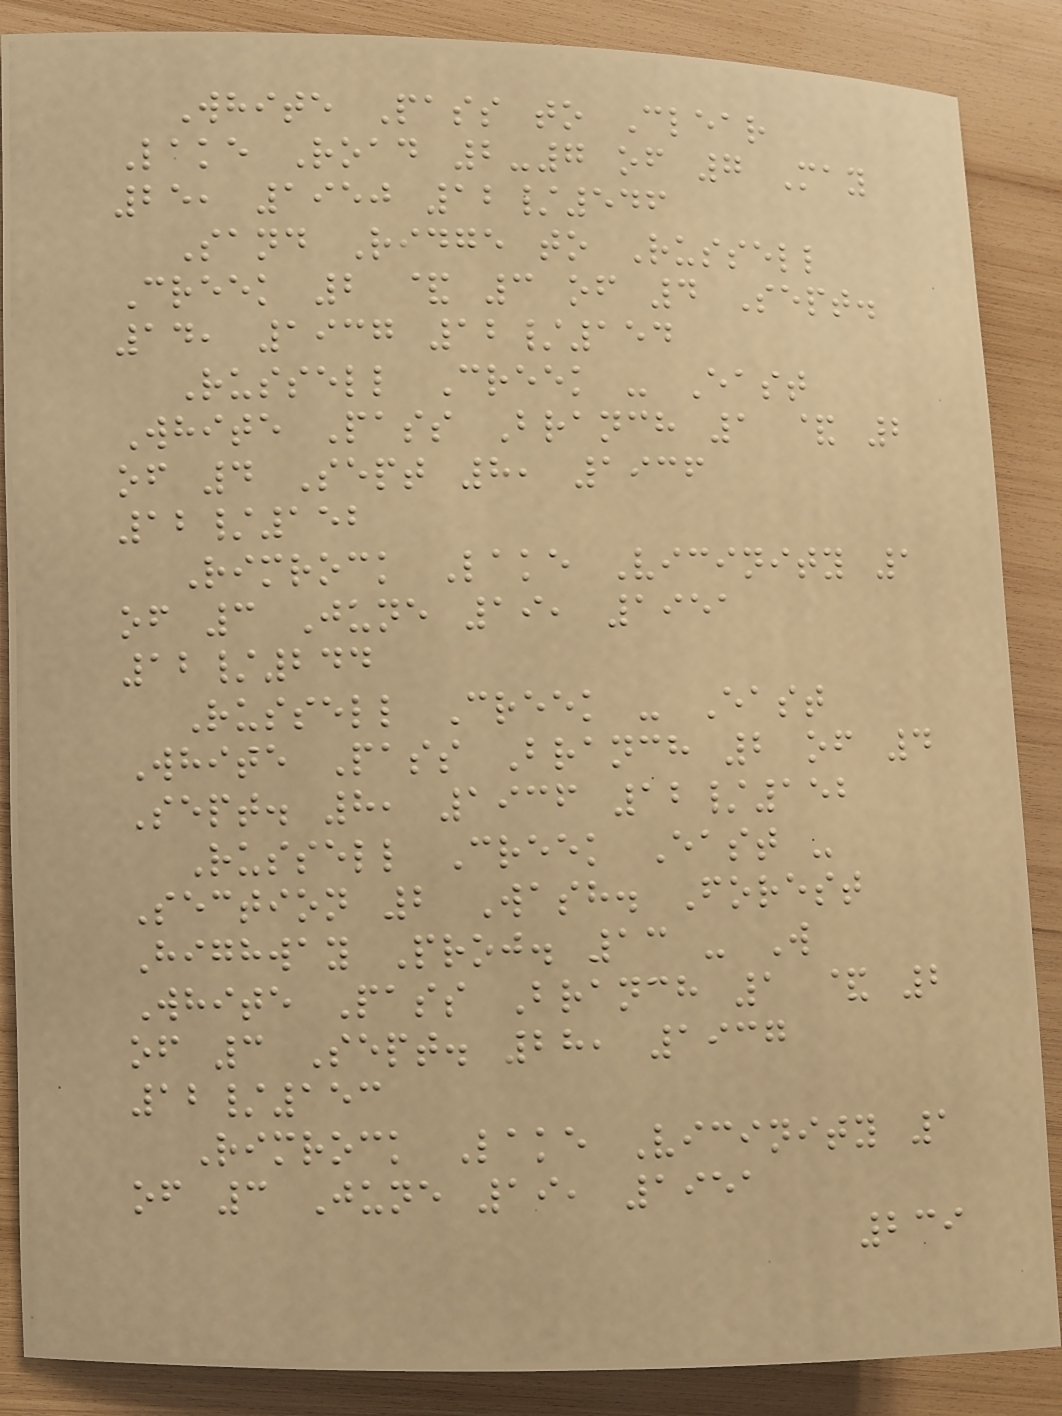White Pass to Clear
Lake Road 2-7 of 7 May
25, 1950 12/546
Sand Ridge to Russell
Creek 2 & 3 of 4 Sept.
14, 1937 12/154
Russell Creek - East
White Pass Branch 1 & 2
of 4 Sept 8, 1936
12/152
Rimrock Lake Vicinity 1
of 3 June 19, 1951
12/244
Russell Creek - East
White Pass Branch 2 of 4
Sept. 8, 1936 12/152
Russell Creek East -
Section 2 Wash. Forest
Highway Proj. 13 - W
White Pass Branch 1 & 2
of 3 Sept. 28, 1937
12/153
Rimrock Lake Vicinity 1
of 3 June 19, 1951
239
